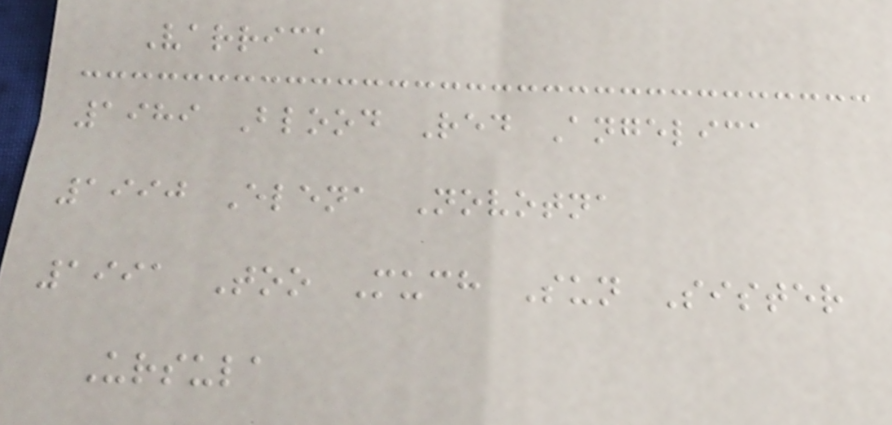Varrick
1989 Blood Red Angelica
1990 Elena Novotna
1991 Too Much Sun Sister
Ursula
